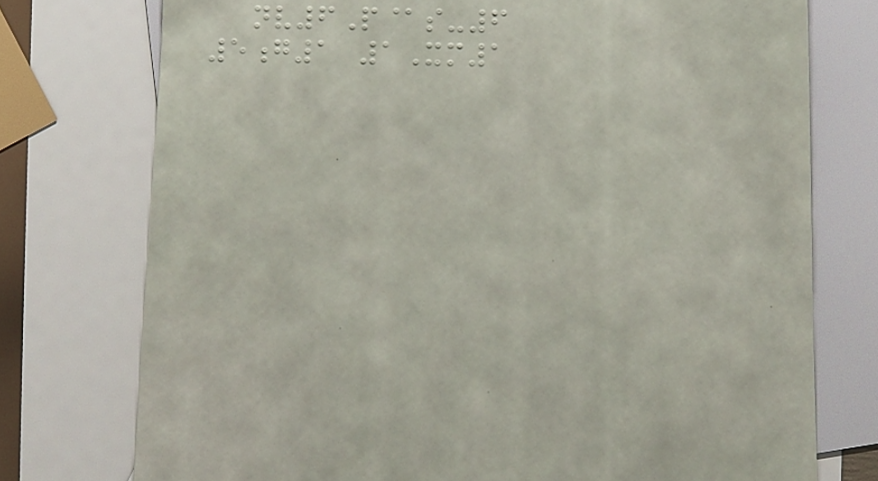nv6P@s-6
5g1 1Xm1
